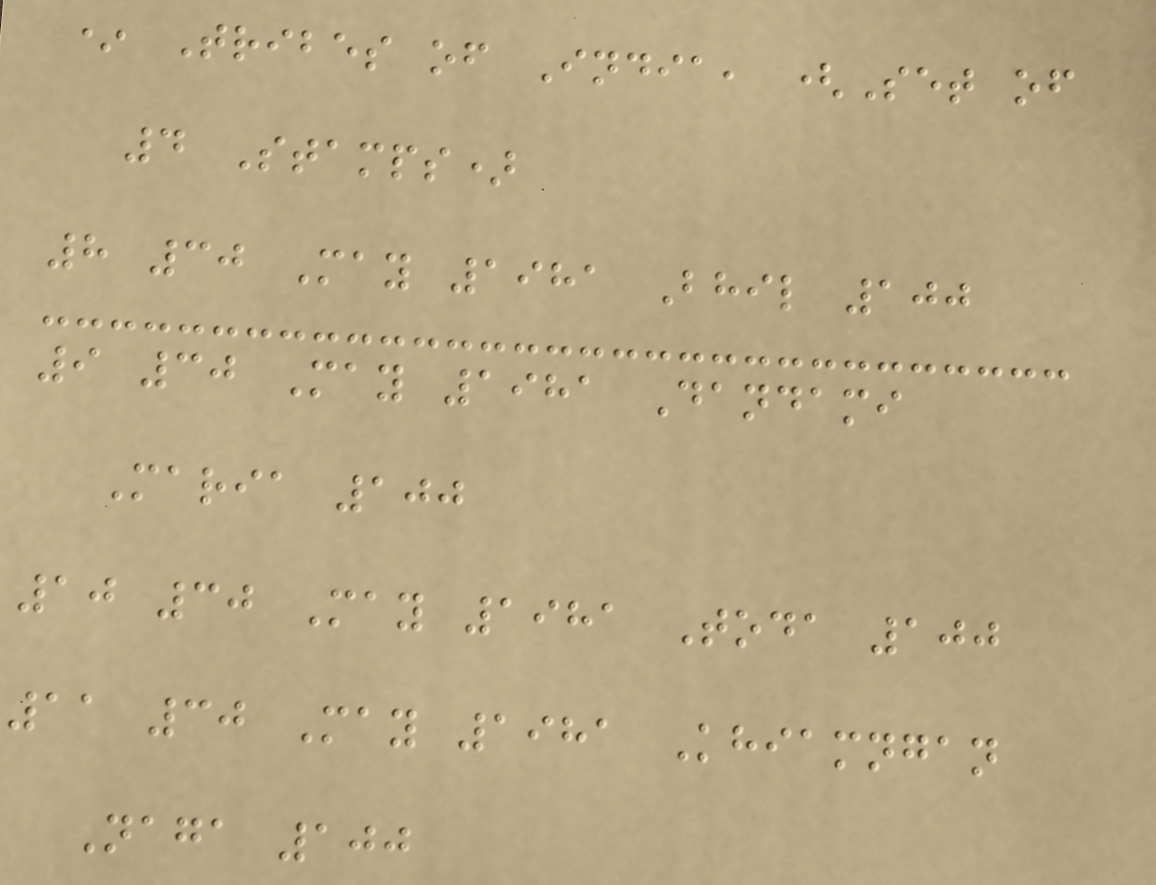* Tribes of India, (Set of
4 Stamps)
8 30 May 1981 Bhil 100
9 30 May 1981 Dandami
Maria 100
10 30 May 1981 Toda 100
11 30 May 1981 Khiamngan
Naga 100
